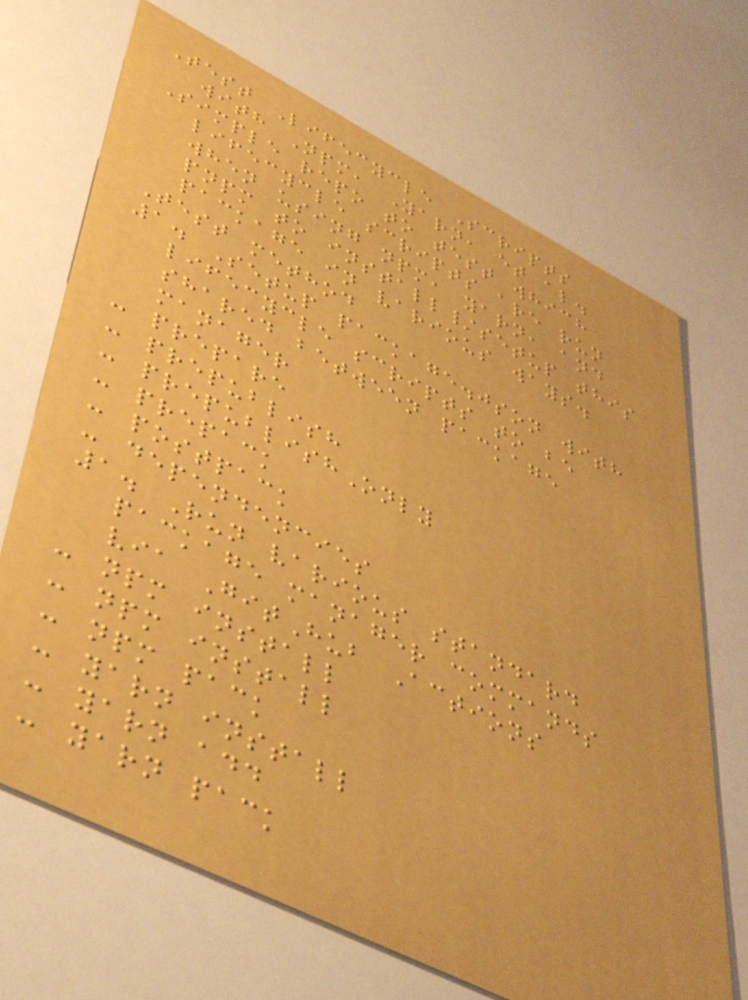Test Lifecycle Scripts
with Npm, Yarn, et al.
Simple repo to test which
lifecycle scripts are run
when using npm, yarn, and
pnpm to install/setup this
package in various ways.
Test method
1. Setup package.json with
lifecycle scripts to be
shared between package
manager
- prepare
- prepublish
- prepublishOnly
- prepack
- postpack
- dependencies
1. Run various standard
package manager commands
via GitHub Actions
- npm install
- npm install
- npm pack
- yarn install
- yarn add
- yarn pack
